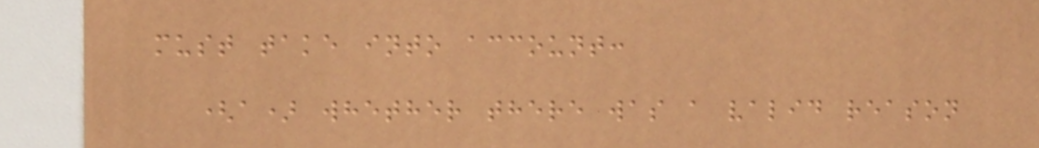must take into account:
(a) whether there was a valid reason
